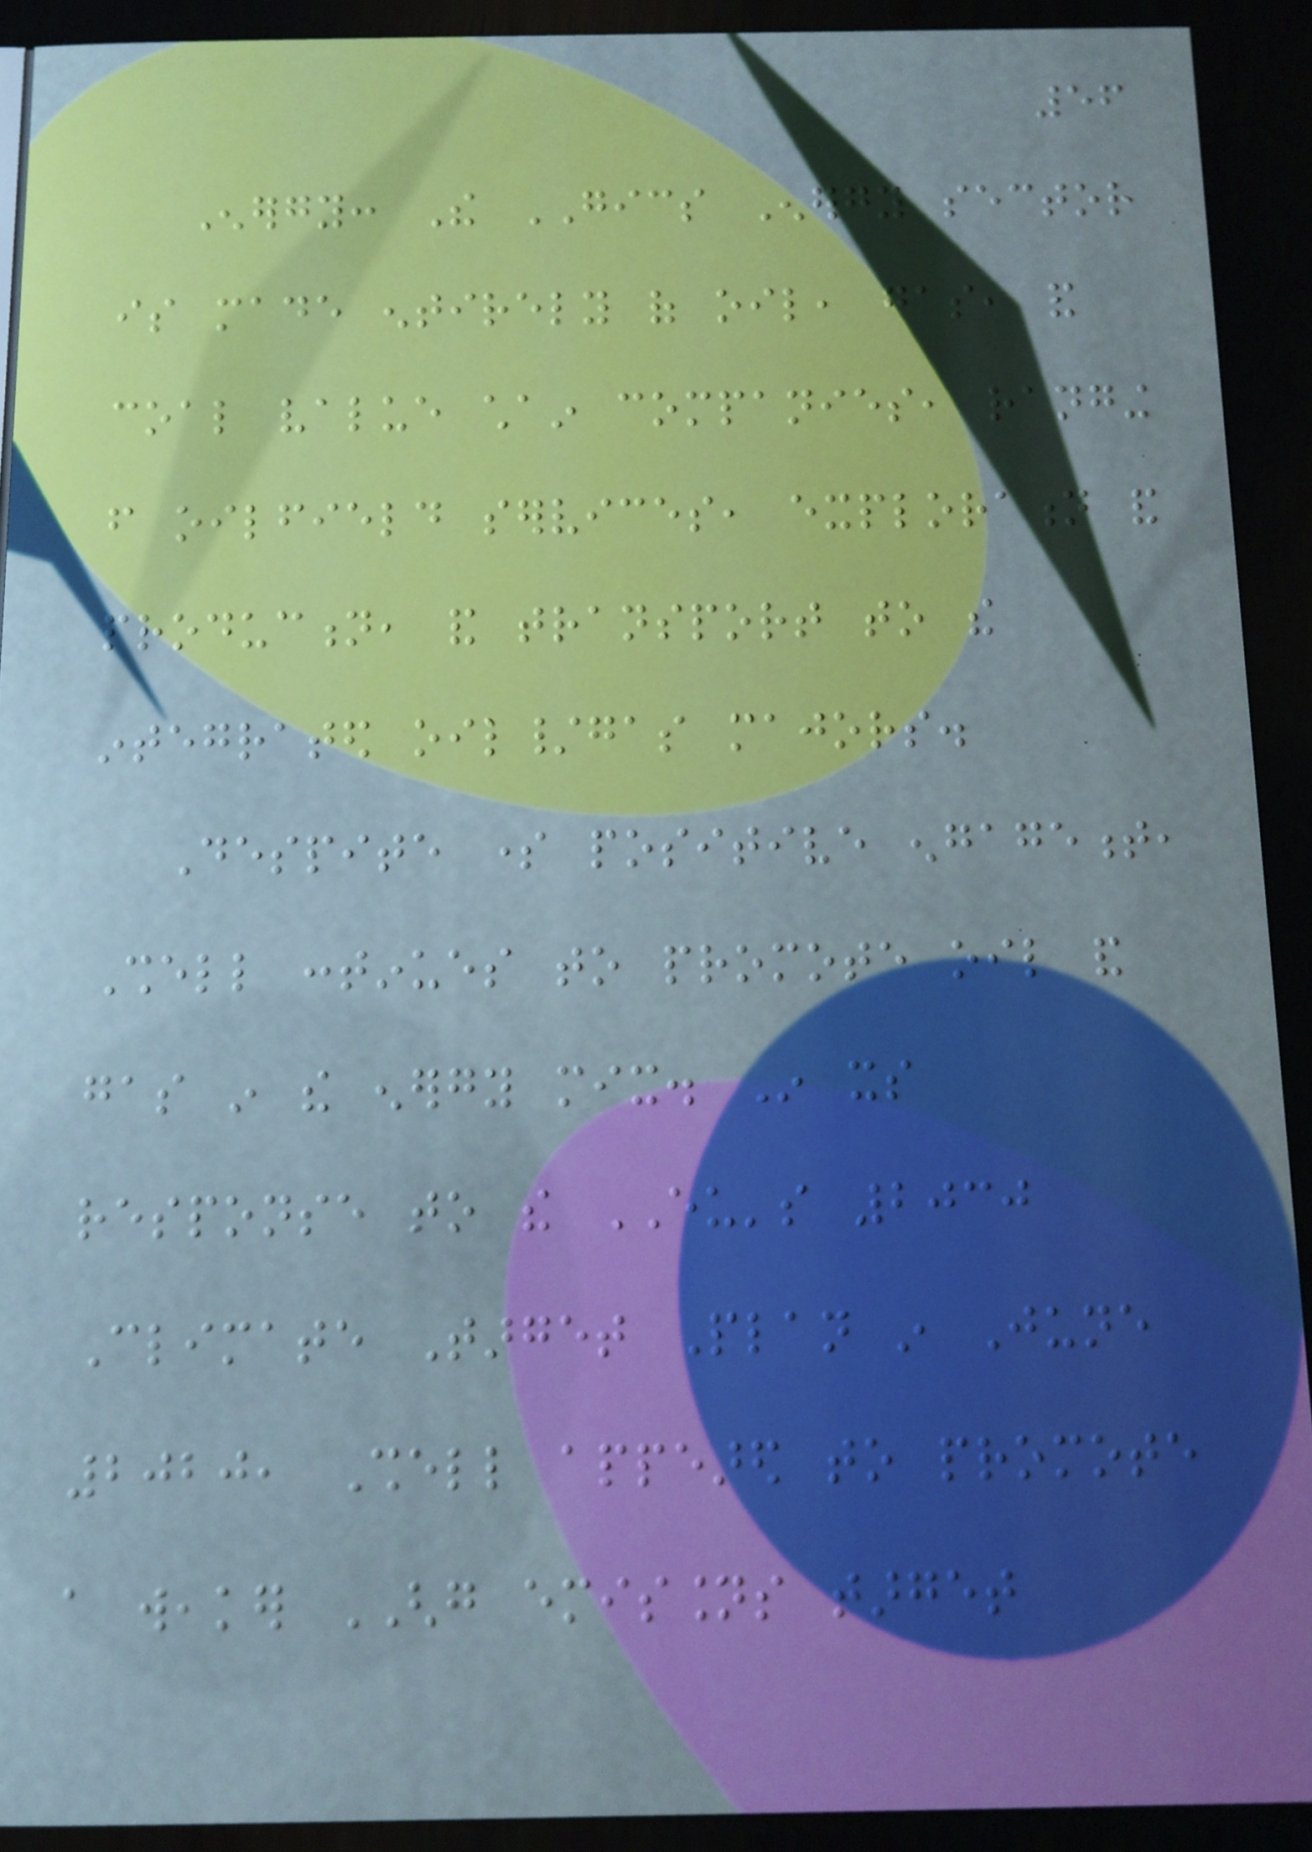56
Energy: The GICS Energy sector
is made entirely of oil, gas, and
coal value chain companies, ranging
from oilfield services, exploration and
production, and transport to the
integrated oil/gas majors.
Despite some positive engagement,
Shell continues to promote oil and
gas in the energy mix. In its
response to the EU's 2030
Climate Target Plan in June
2020, Shell appeared to promote
a weaker GHG emissions target
